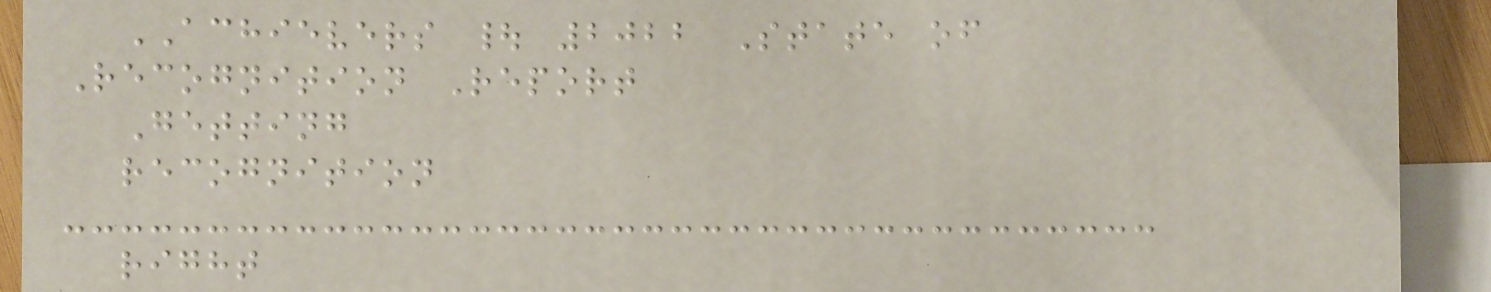ACHIEVERS | 2022 State of
Recognition Report
Getting
recognition
right
